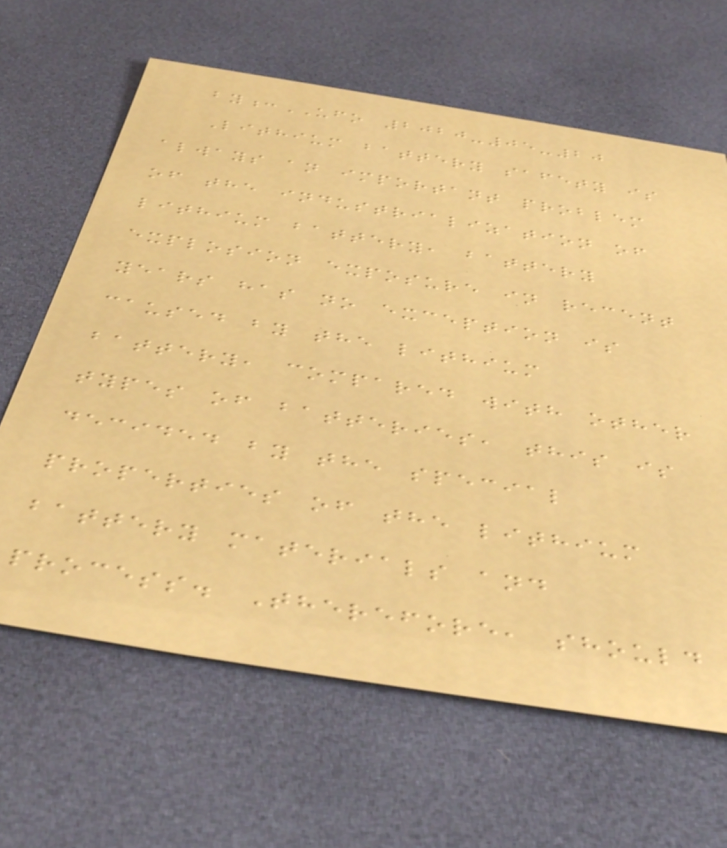by:UFO 2020-05-20
Lithium battery safety is
always an important problem
of the industrialization of
lithium battery, battery
explosion exposure in recent
years has no exception is
caused by the lithium
battery, compared with other
types of batteries, this is
decided by the special
properties of the lithium
battery materials and
process. Therefore, should
